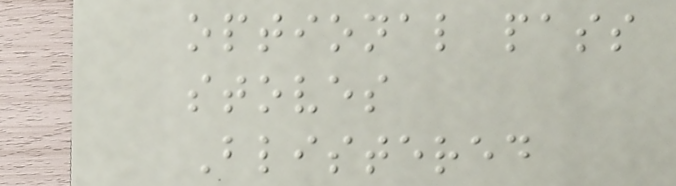optional pass
stoves
Blistered
